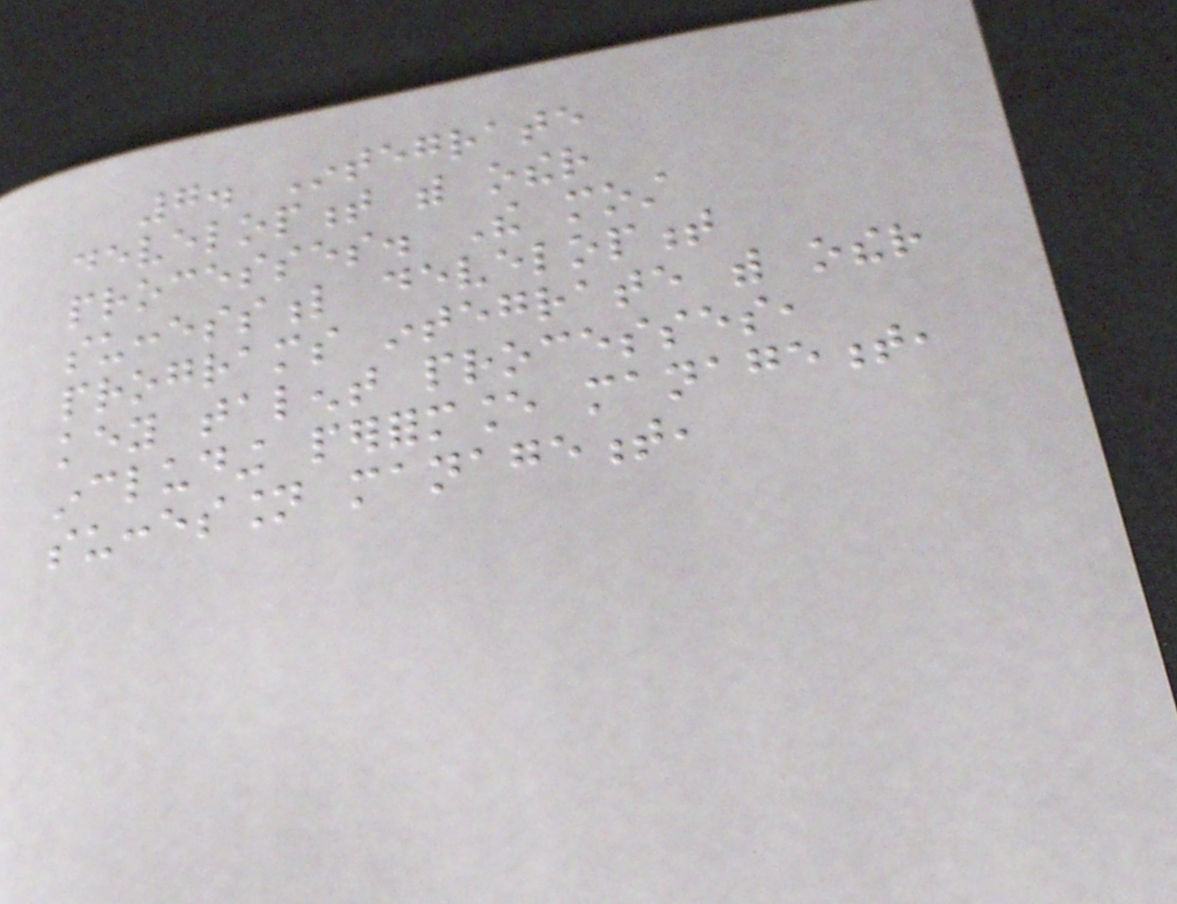7. Integrate
development with other
processes. The most
successful development
programs integrate with other
key talent processes,
including performance management,
succession management,
